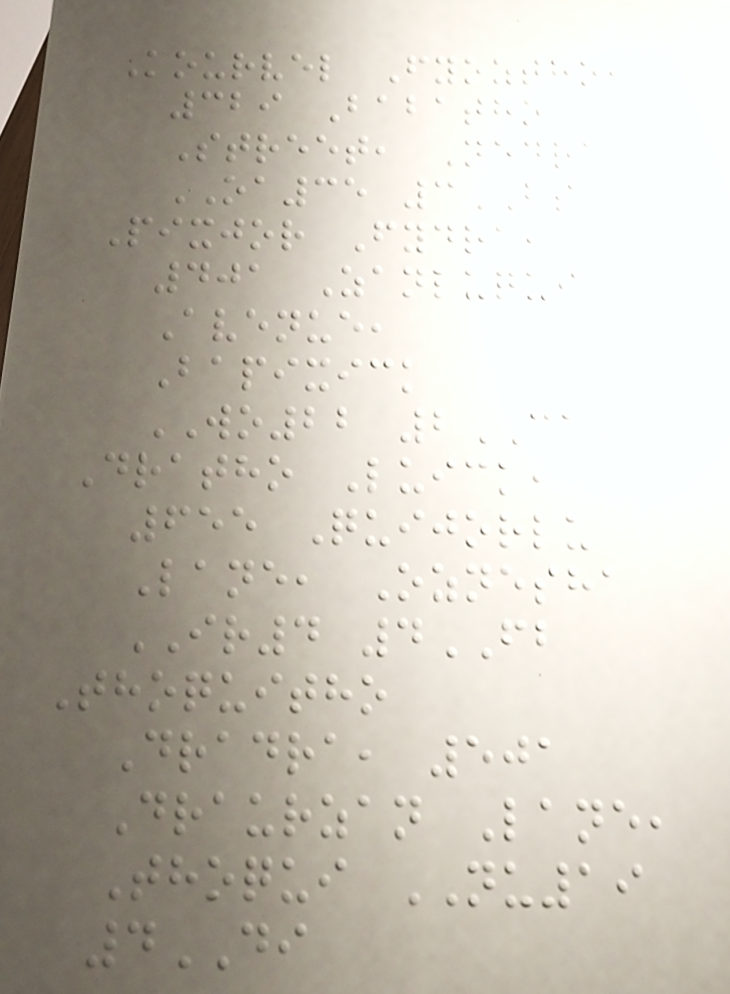Kourvel Fyoztho,
329 Babatho
Street, Nedra
OA35 3BS
Pixjor Fydra,
401 Zanluqui
Avenue,
Bapixick
WO22 2CA
Dratho Luick,
655 Quijorlu
Lane, Oznesha
IR4 4FB
Thoquitho
Dradra, 501
Draurzan Lane,
Thoqui NU19
4DI
